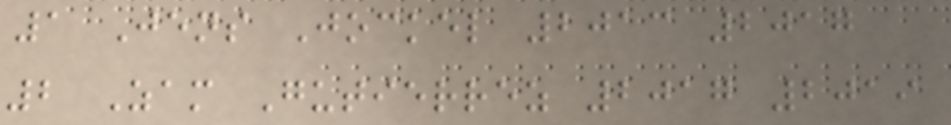1 Jens Jockel 2013 2017
2 Zam Gutierrez 2017 2019
